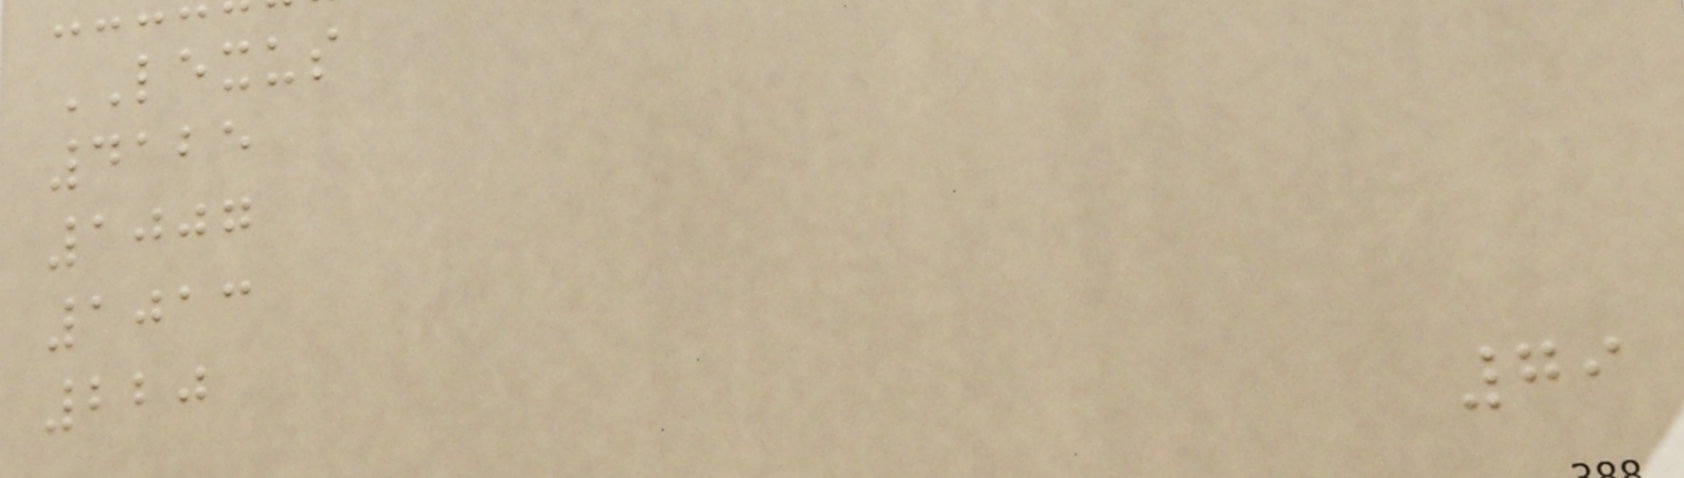LEXUS
4125
1007
1013
220
79
